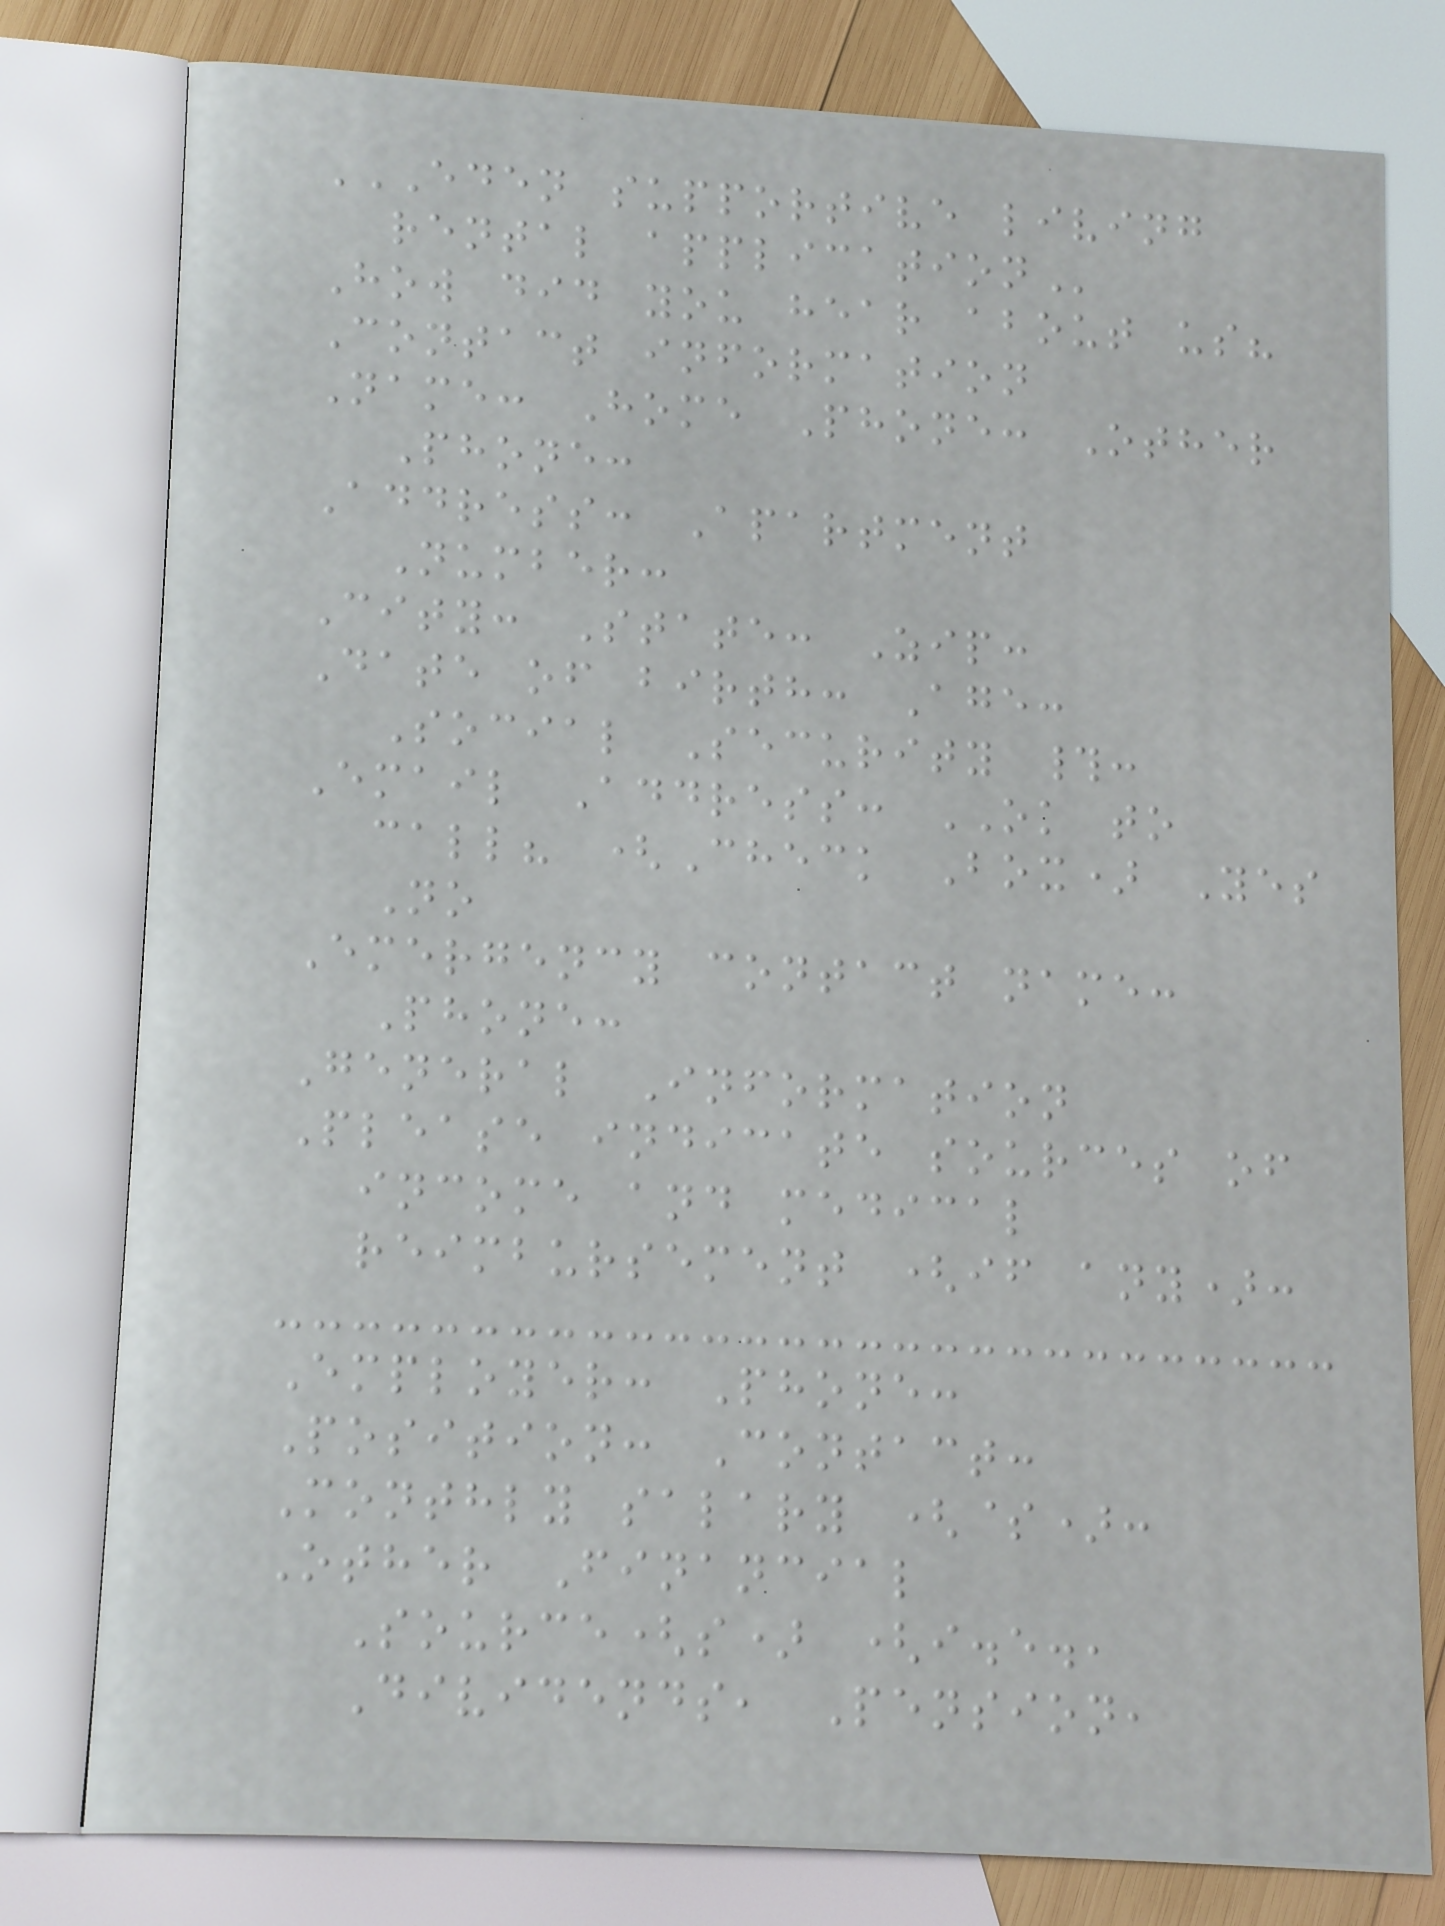EDEN SUPPORTIVE LIVING
RENTAL APPLICATION
How did you hear about us?
Contact information
Name: Home Phone: Other
Phone:
Address: Apartment
Number:
City: State: Zip:
Date of birth: Age:
Social Security #:
Email Address: OK to
call? (Check Box) Yes
No
Emergency contact name:
Phone:
General Information
Please indicate sources of
income and medical
reimbursement (if any):
Employer: Phone:
Position: Contact:
Monthly salary ($):
Other Financial
Source(s) (i.e.,
Dividends, Pension,
